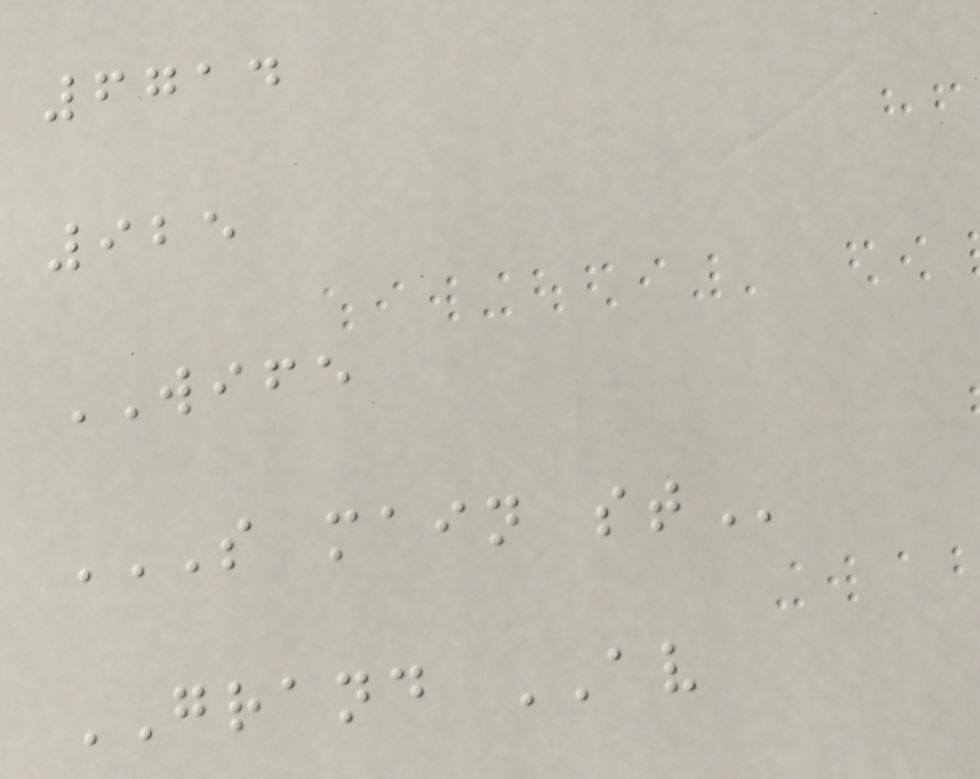6714
925
WIFE
S MAIN ST
GRAND AV
